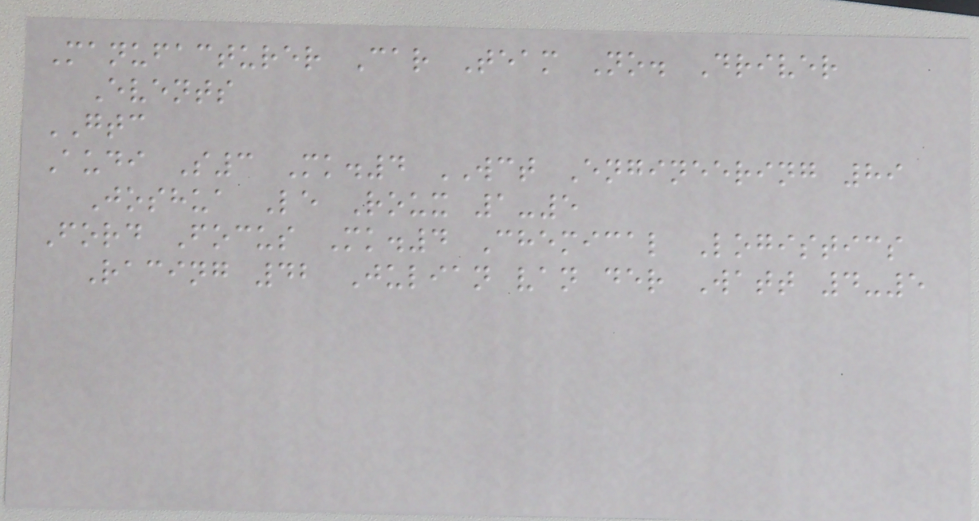Manufacturer Car Team No. Driver
Events
GTC
Audi S3 Mk.4 WCT Engineering 89
Joshua Le Roux 1-5
Ford Focus Mk.4 Chemical Logistics
Racing 42 Julian van der Watt 4-5
